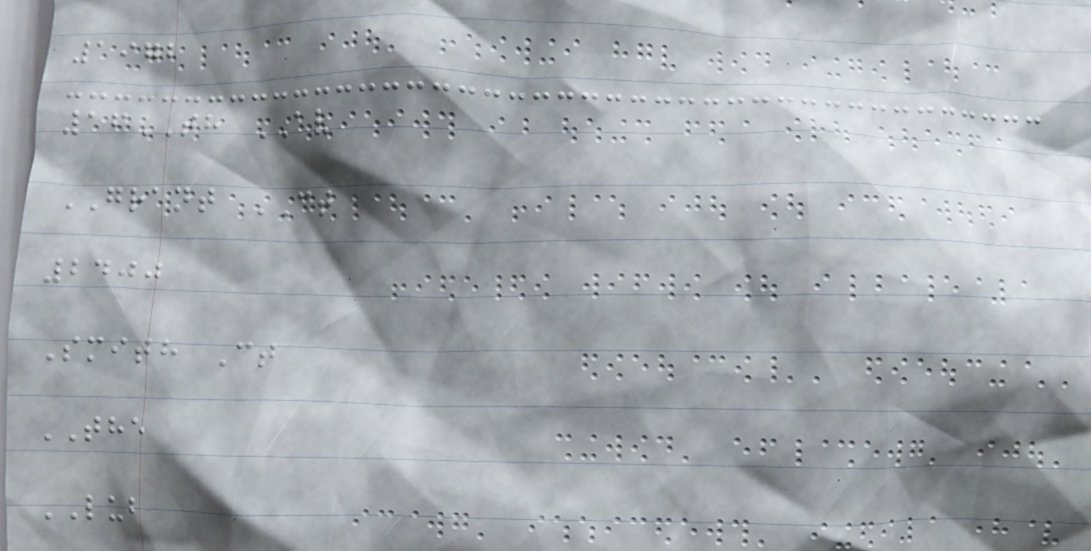1972
16TH AV
GRANT CT
2400
Smith Ct
THE
LUB
